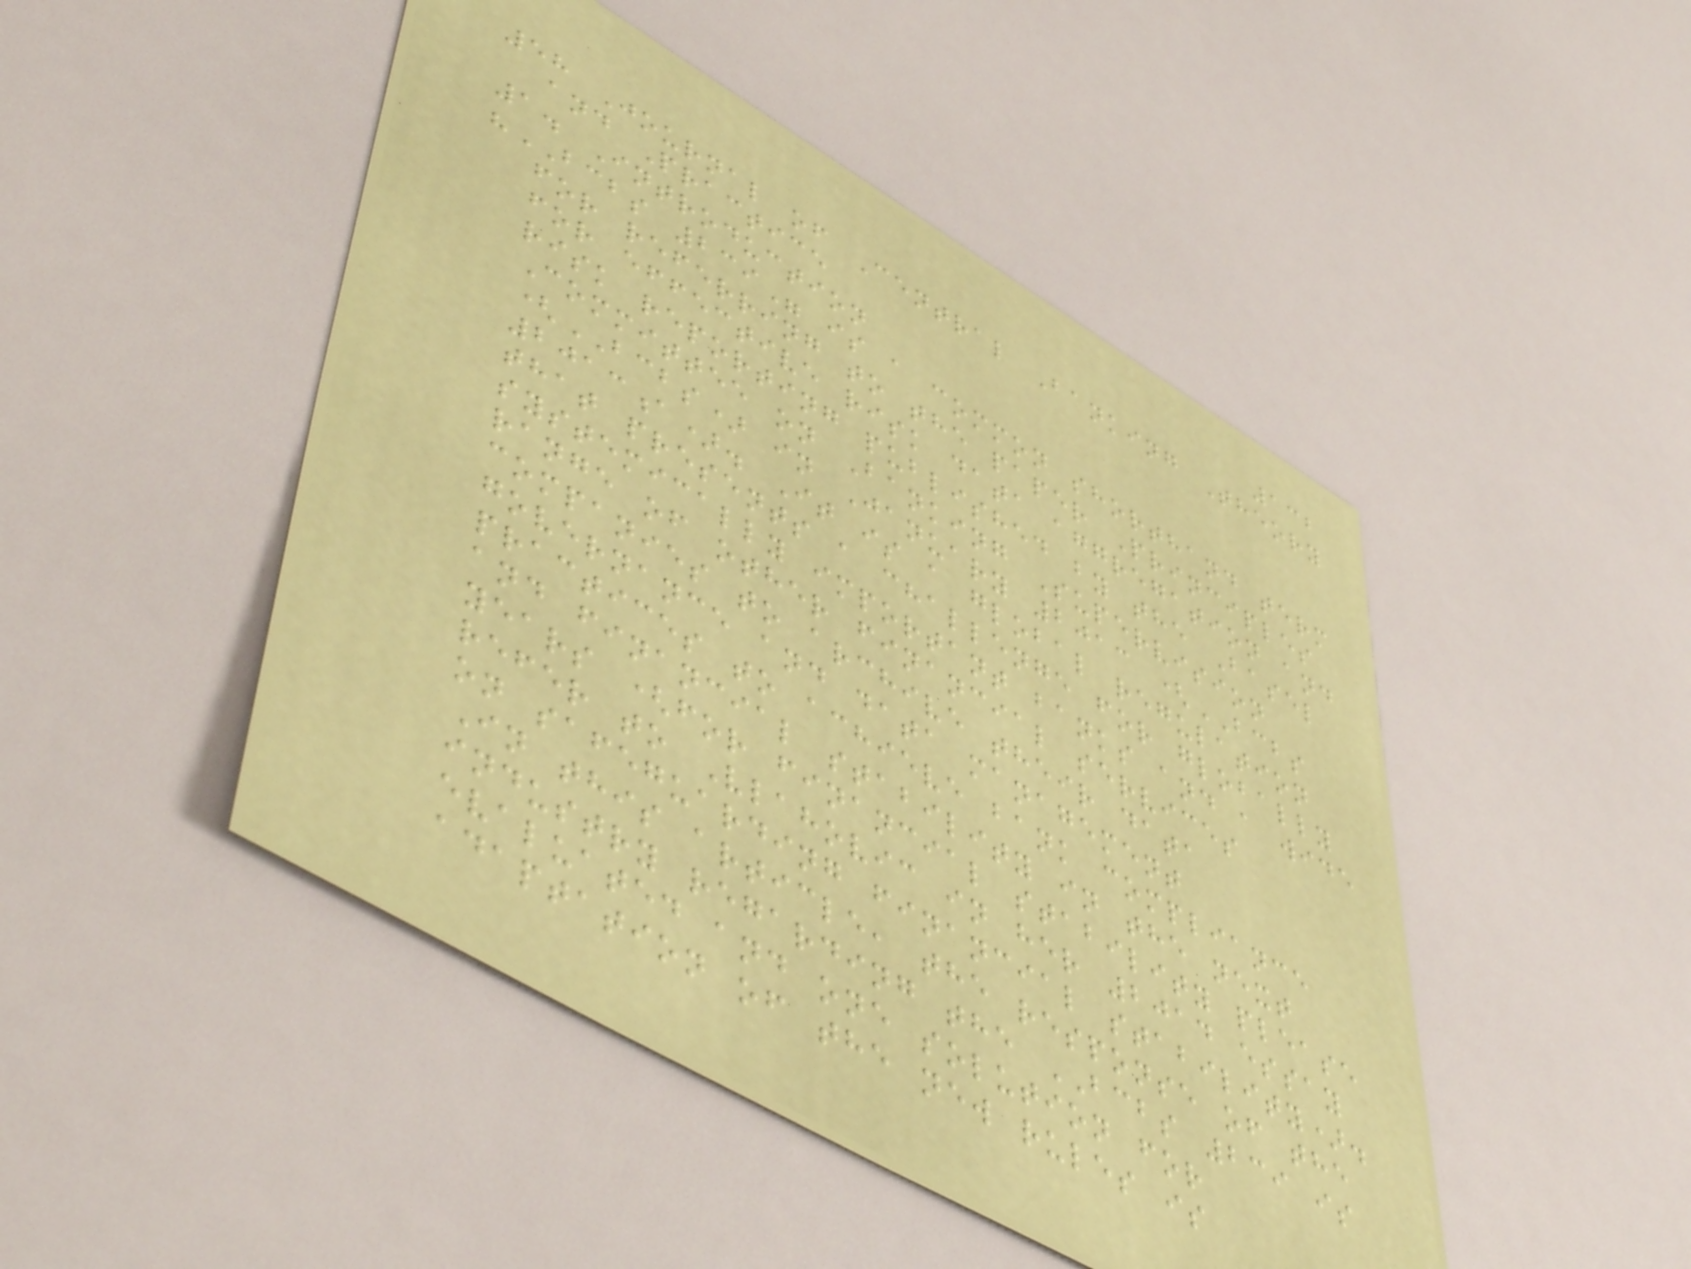132
58 Journal of Central Banking Theory
and Practice
1. Introduction
"BCBS 239" is a common shorthand term
for referring to the paper Principles
for effective risk data aggregation and
risk reporting published by the Basel
Committee on Banking Supervision
(BCBS) in January 2013 (BCBS
2013a). It is a global regulation
that presents a challenge for globally
systemically important banks and a wide
range of other financial services
companies to archive their data
governance and data management
practices to achieve bank compliance
and financial stability in the next
years (for financial stability please
refer to Vlahovic in her 2014 essay
on safeguarding financial stability).
In this article, the response of the
industry regarding the BCBS 239 is
evaluated and one solution for
adaptation of the new rules is
